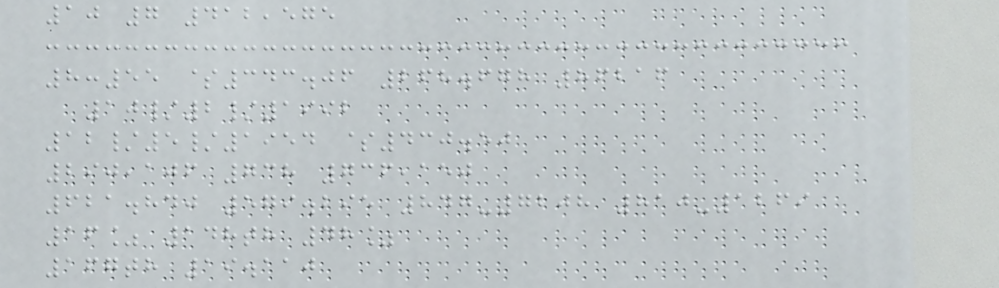10 7 412,575
8:55 $343.06 268.678 86216
10/2/1992
12/5/1954 $430.50
290,106 738 736,150
621.840 579.295 847-7208 810-1269
16% 148th 48%
167th 19.110
